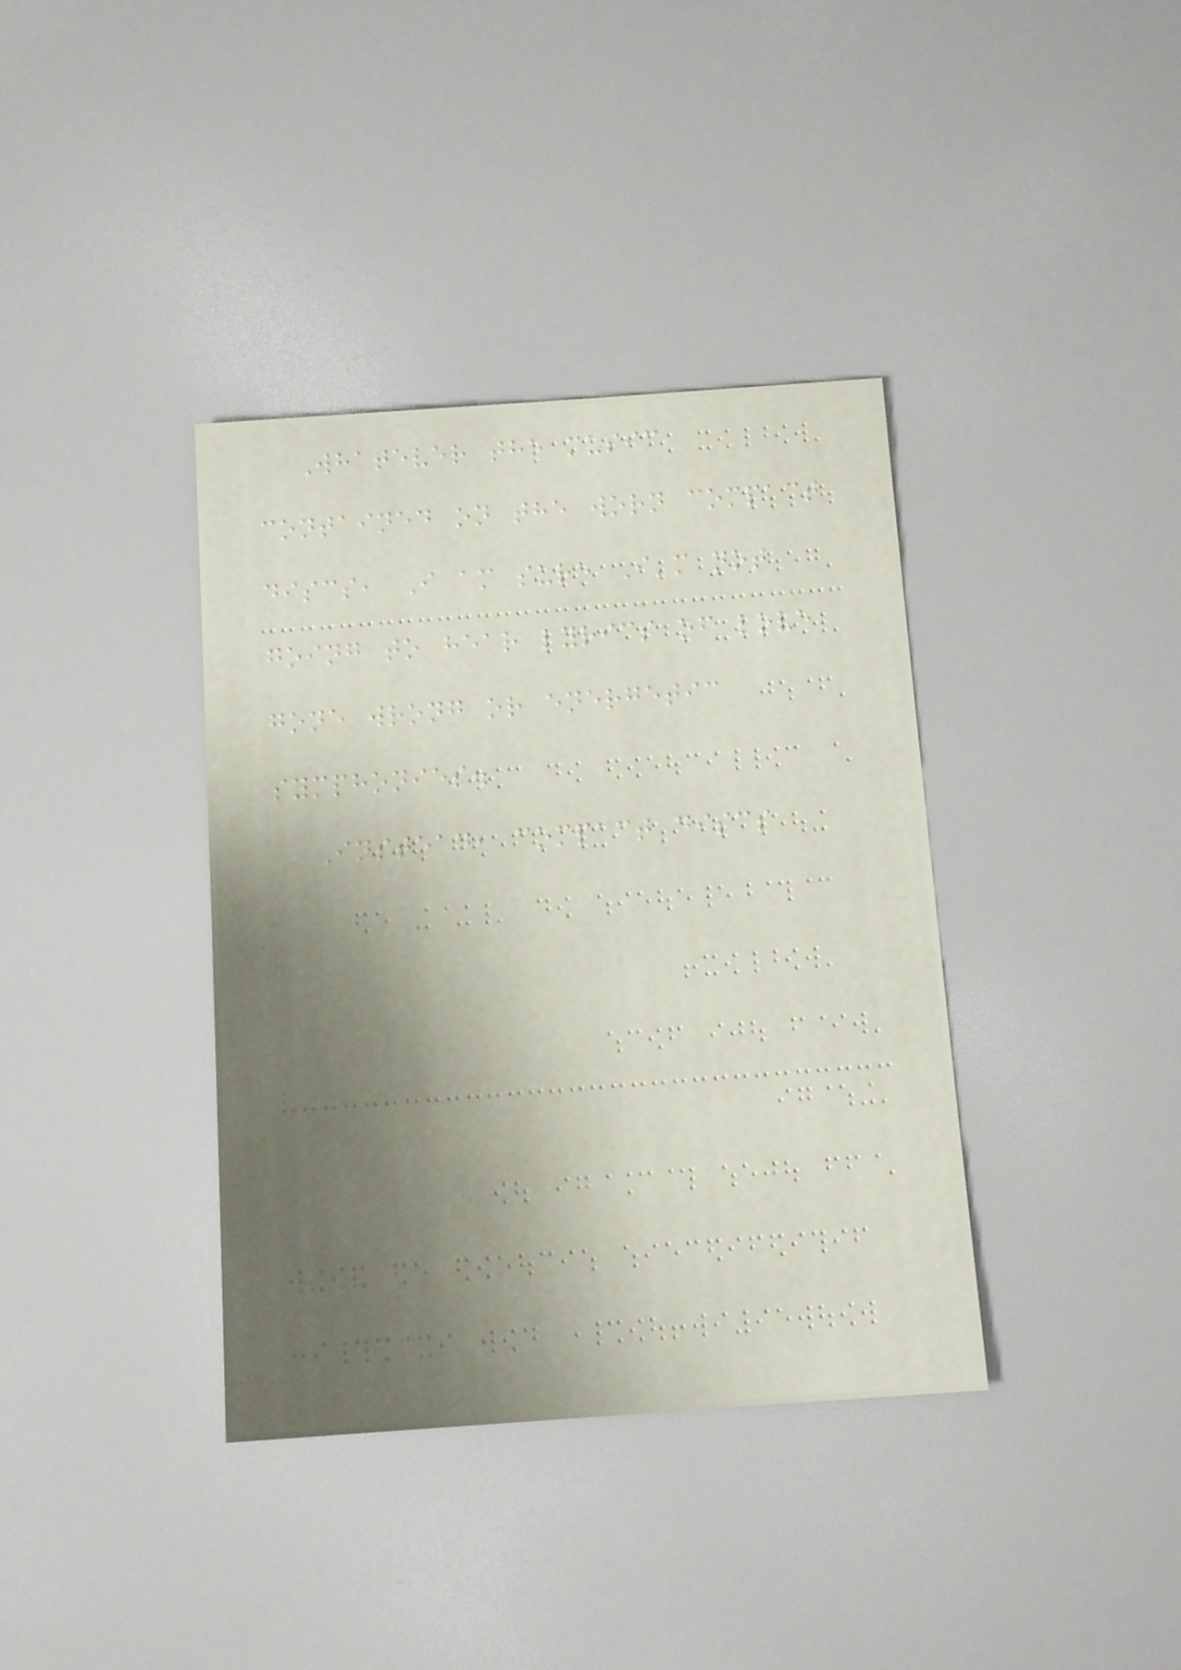Whatever the music
contained on the worn compact
discs, I am sure I'm not
going to hear lyrics of love
gone wrong or energetic
symphonies.
Instead, compact discs
